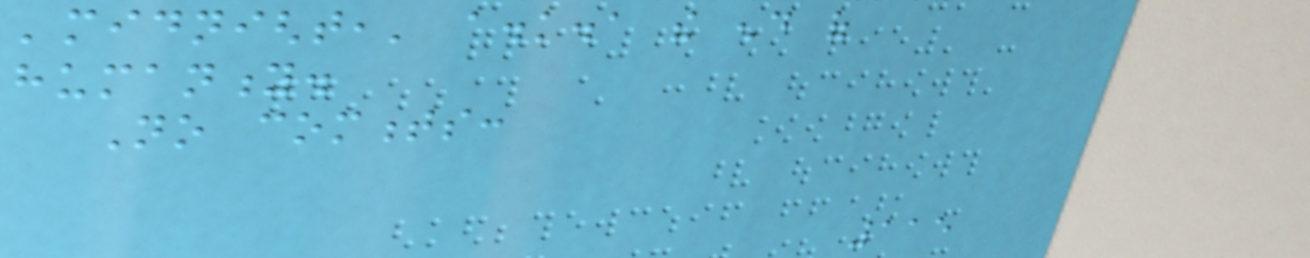'midnight,' a.k.a the end of
humanity.
No comments:
115
